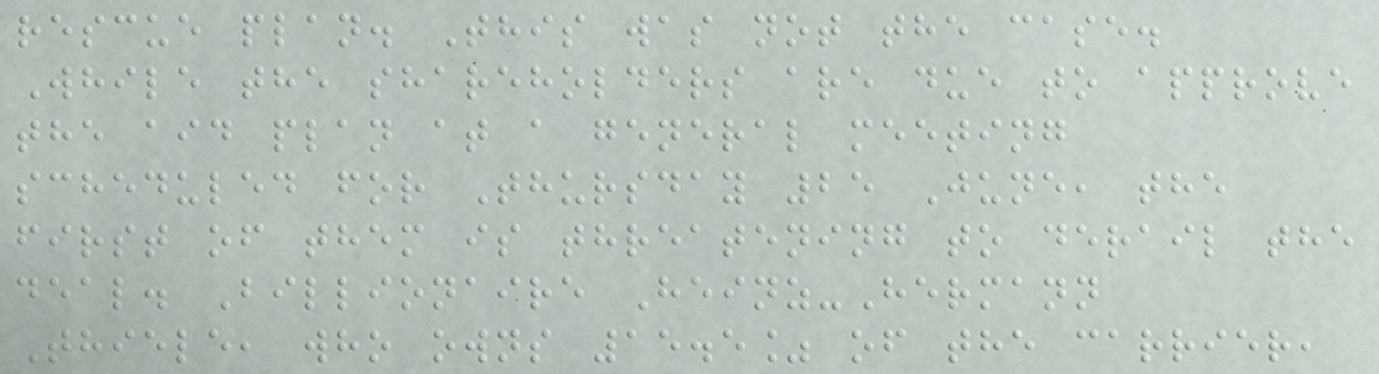rescue plan. This was not the case.
While the shareholders are due to approve
the aid plan at a general meeting
scheduled for Thursday 25 June, the
first of them is threatening to derail the
deal. Billionaire Heinz-Hermann
Thiele, who owns 15.5% of the carrier,
